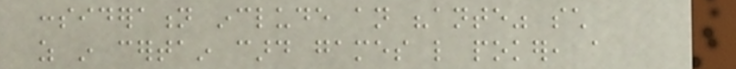consideration include an "ante" such
as in certain card games like poker, a
